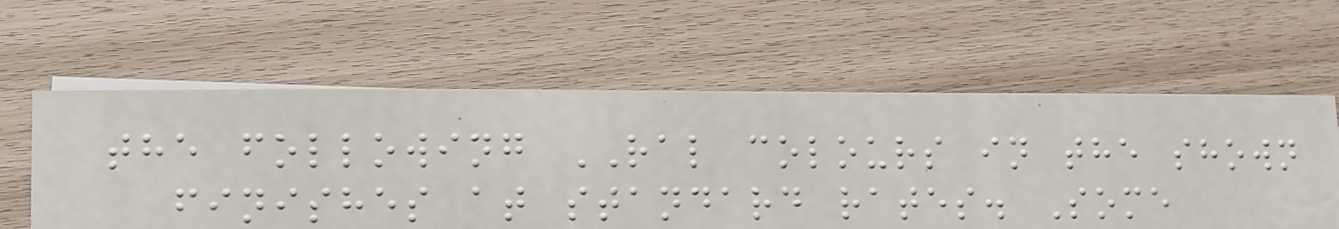the following RAL colours in the shown
finishes at standard rates. Some
